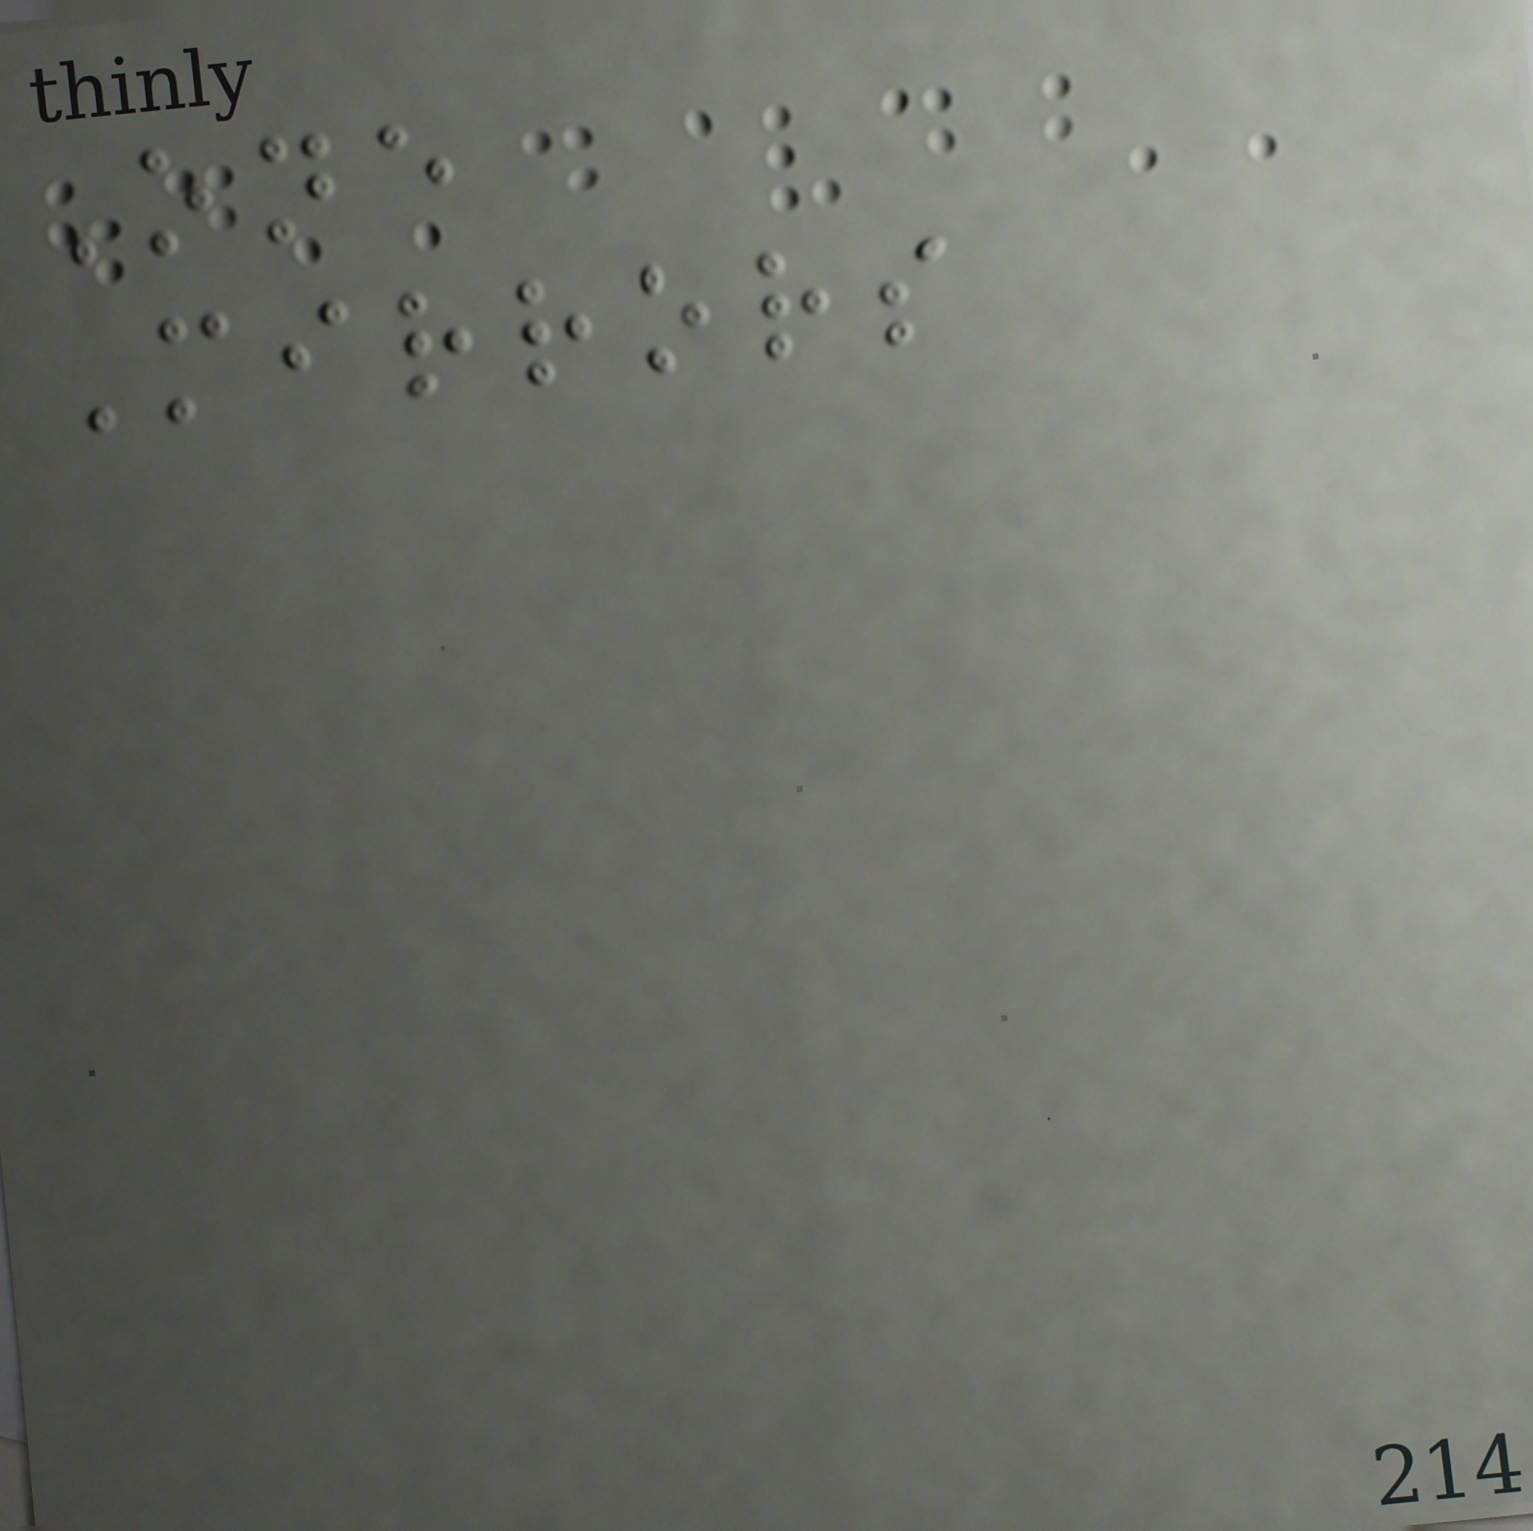One
Mirrors
